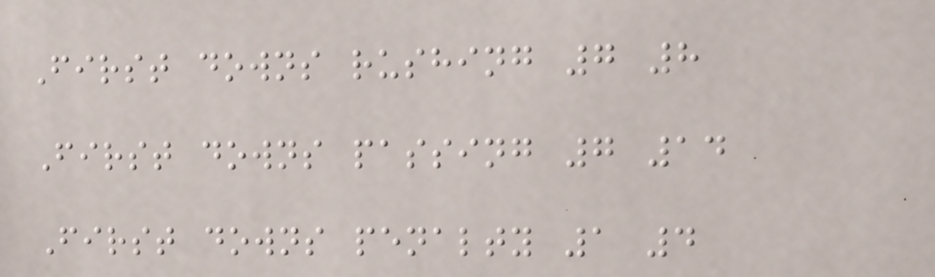First downs rushing 7 8
First downs passing 7 14
First downs penalty 1 4
